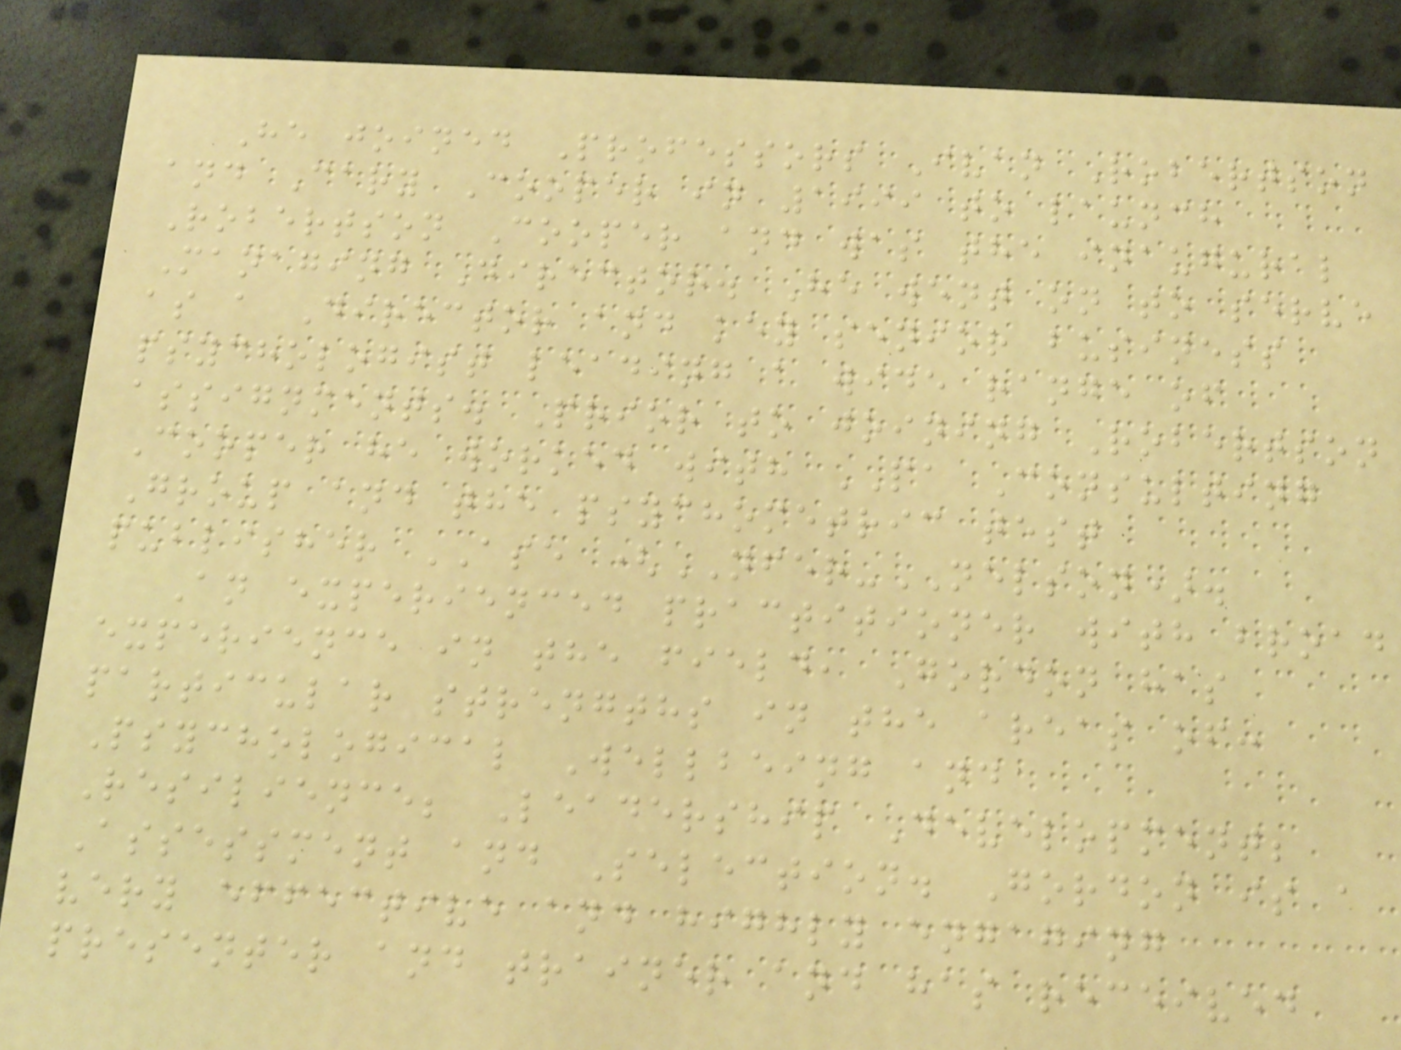He joined Professors Ivan Robertson
and Cary Cooper in 1999 to launch
Robertson Cooper and was the inaugural
Managing Director. He went on to serve
as a Director and key senior business
psychologist leading a wide range of
assignments. Prior to joining Robertson
Cooper he worked with PA Consulting
Group and the psychometric test
publisher ASE (NFER-NELSON).
An experienced practitioner with broad
experience in the field, Gordon has
particular strengths in the areas of:
Psychological Wellbeing and
Resilience; Leadership Development;
Assessment and Selection. Gordon is a
very effective and highly engaging
presenter and trainer and has received
